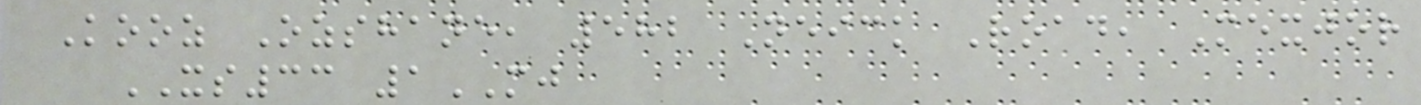Kooz Ozshane, 582 Neick Road, Mexjor
XS33 1MJ
